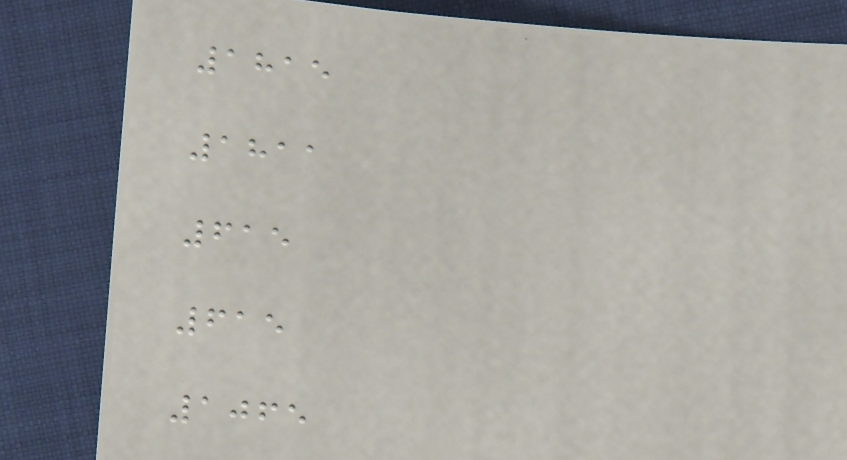1815
1811
615
615
1065
